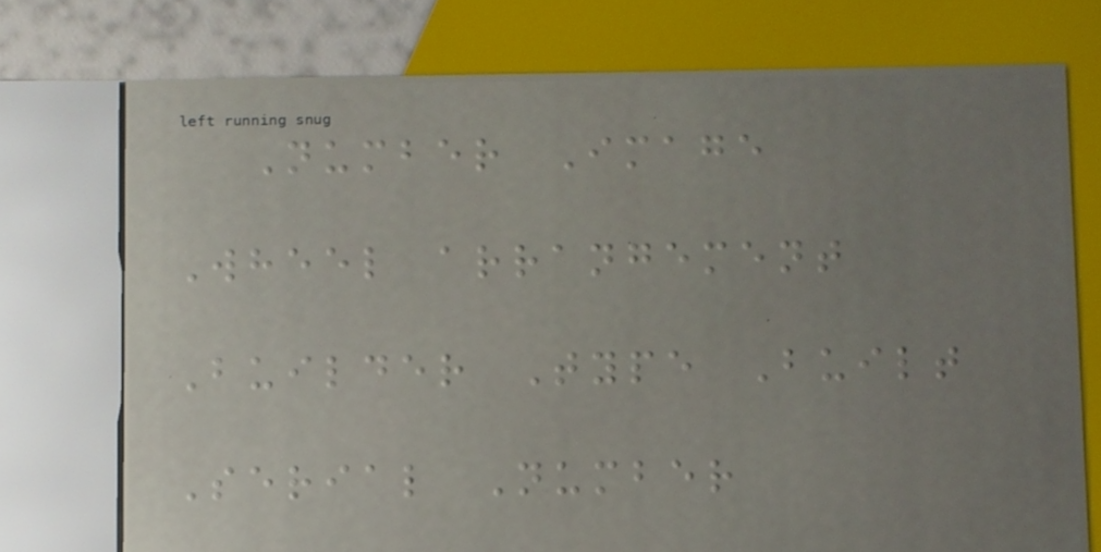Number Image
Wheel arrangement
Builder Type Built
Serial Number
